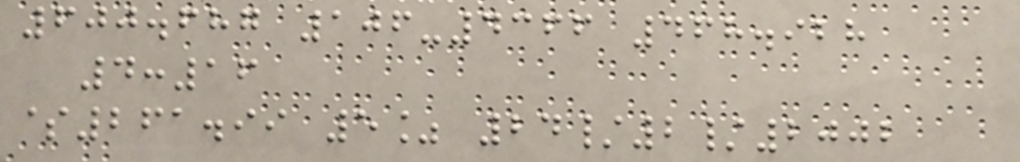600.687 106-4366 468.928
4:16
$261.99 5% 24/2/2002
